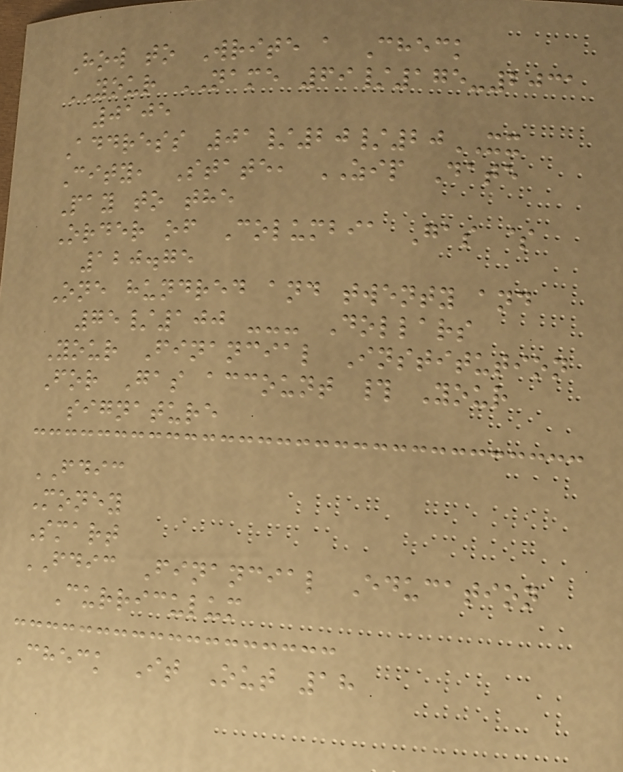How to Write a Check
YOUR NAME 69/175-2031
0105
Address 01/20/20XX
City, State, ZIP Date
Pay to the
Order of Columbia Gas $
120.75
One hundred and twenty and
75/100 --- Dollars
Your Financial Institution
For Gas account # Your
signature
FDIC
Money
Smart
FDIC Financial Education
Curriculum
Check It Out 18
